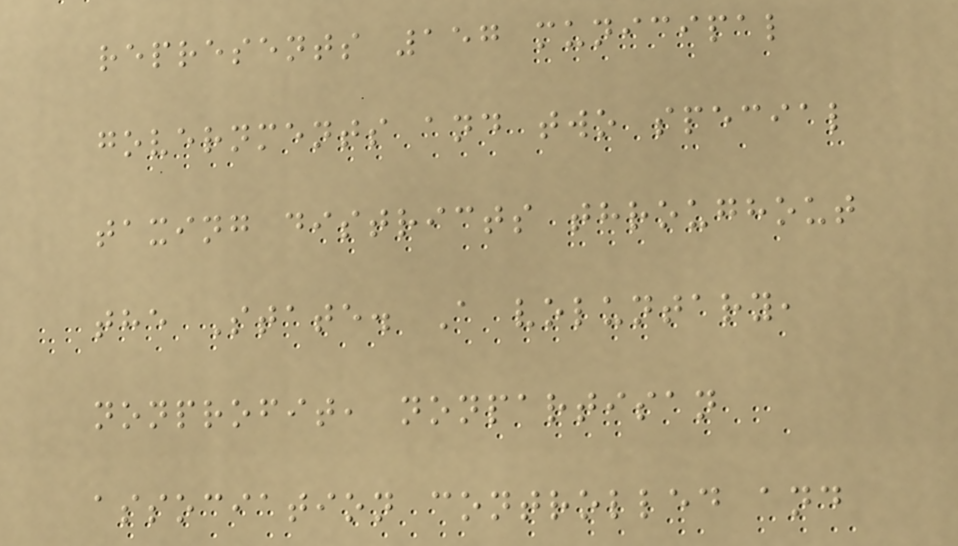represents 157 municipal
governments and two special
taxing districts throughout
the State. A voluntary,
nonprofit, nonpartisan
association controlled and
